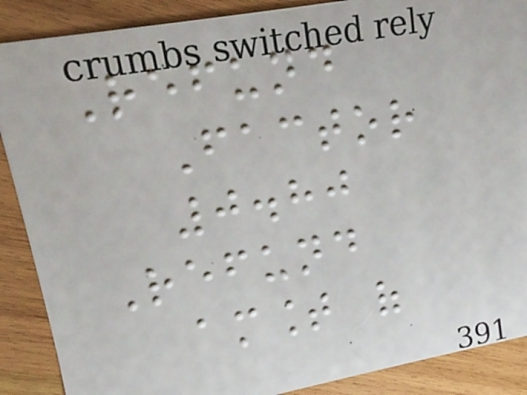Refund
Factor
0.80
Refund
amount of
